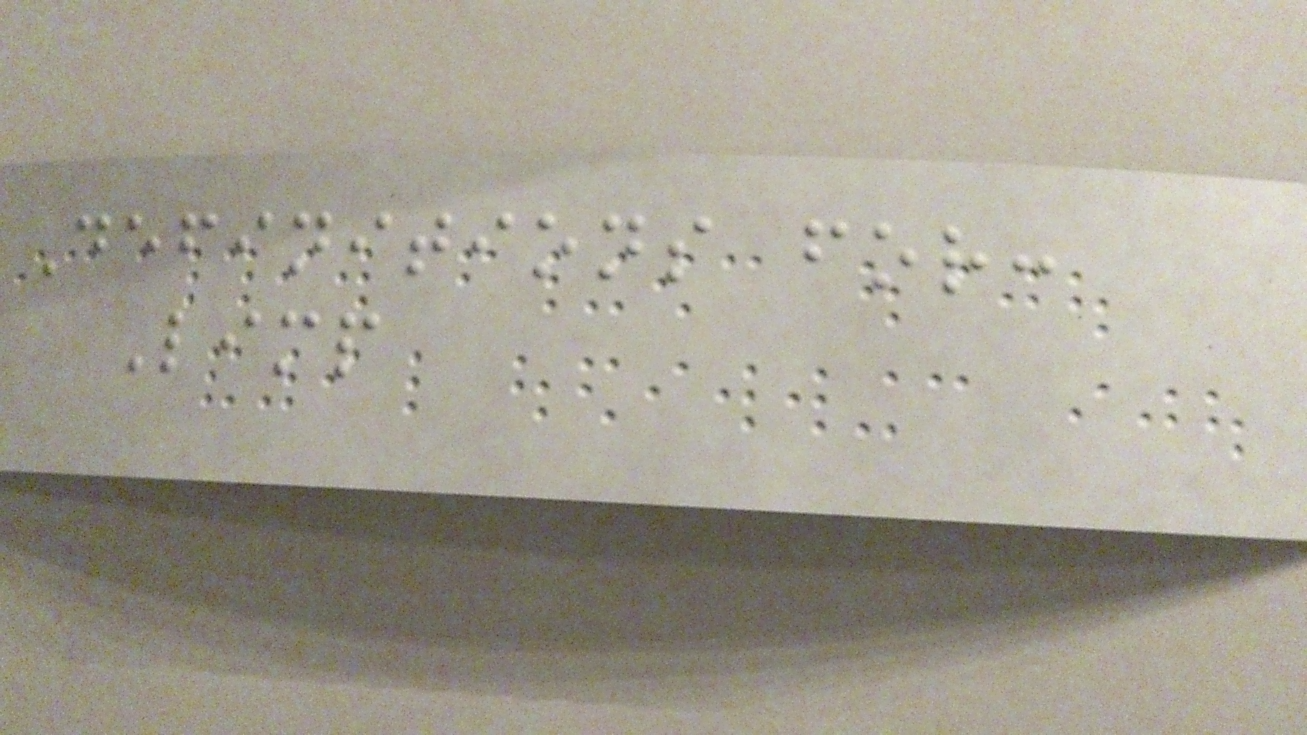Definitions for:
Limp
